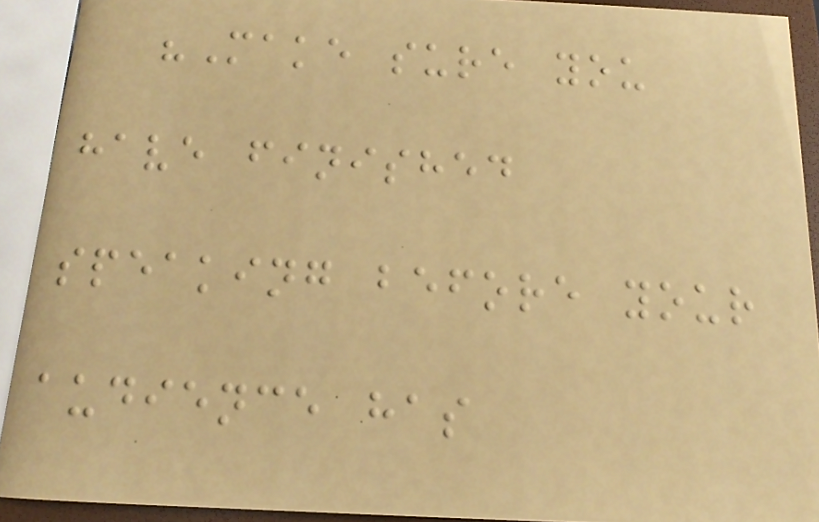"Make sure you
have finished
speaking before your
audience has
